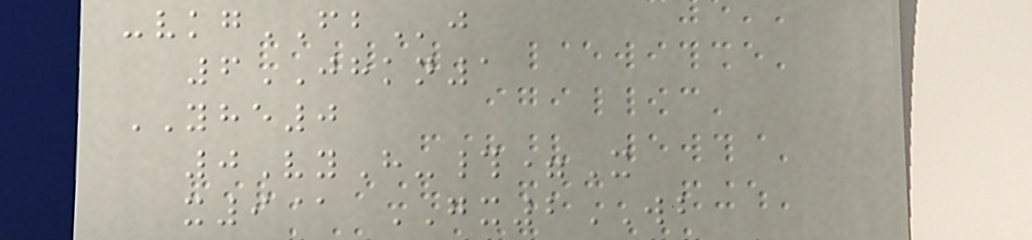-vkgFBj
6JHKN1
YHE0
0VyH-#=X
x9@ GX2WB
